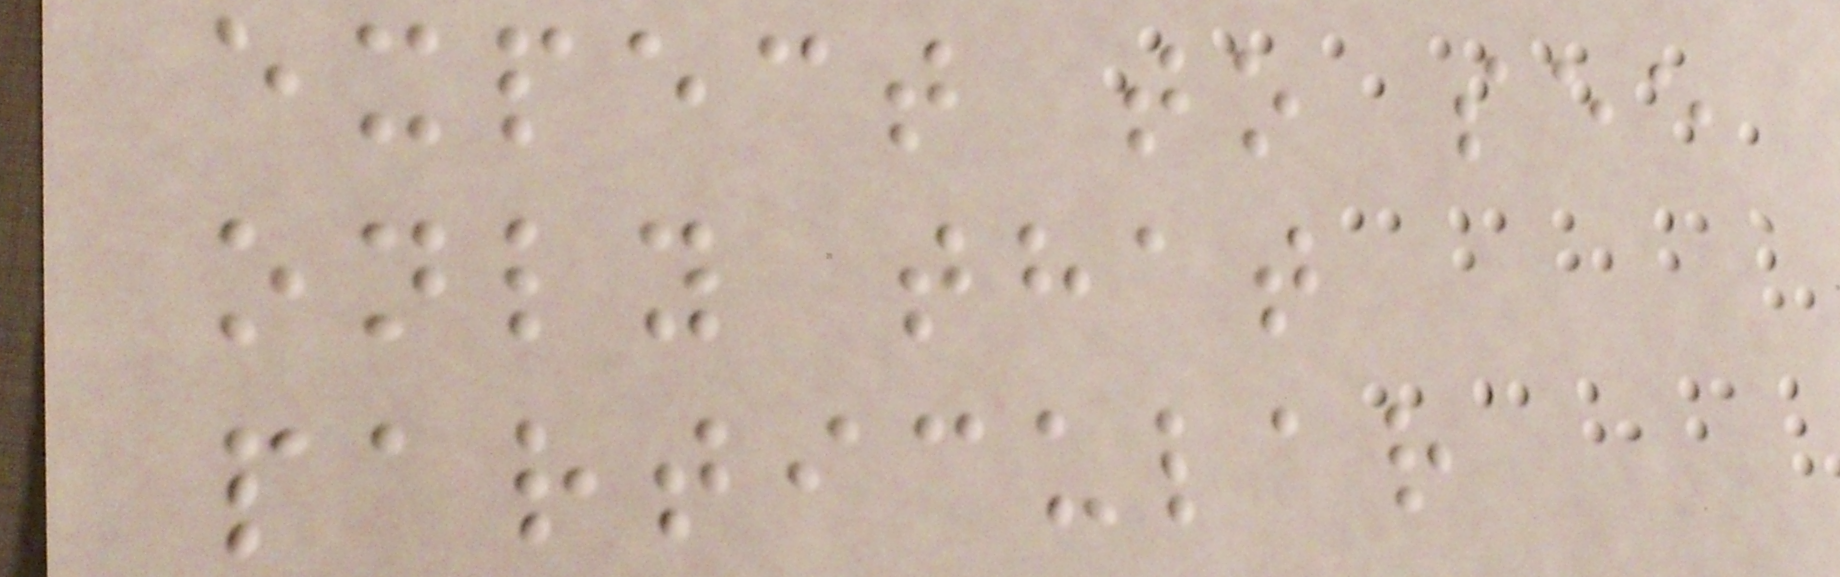expect to see
only that
particular
